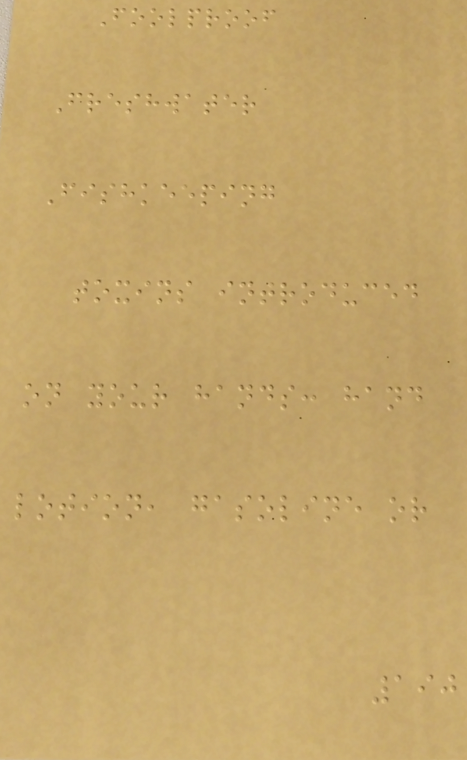Foolproof
Freshwater
Fishkeeping
toxins introduced
on your hands: hand
lotion, gasoline or
190
